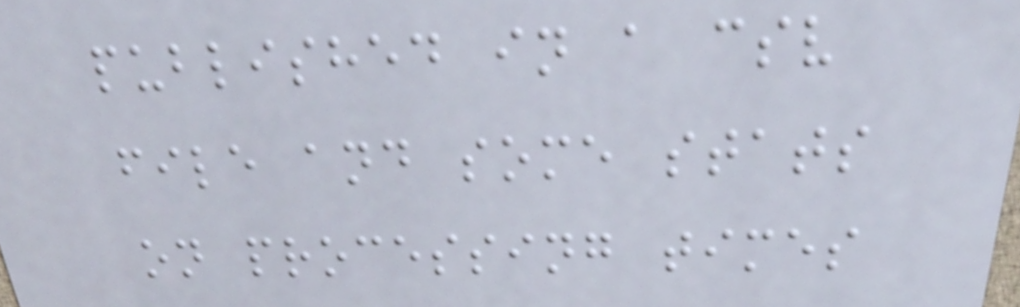published in a csv
file and some stats
on processing times
